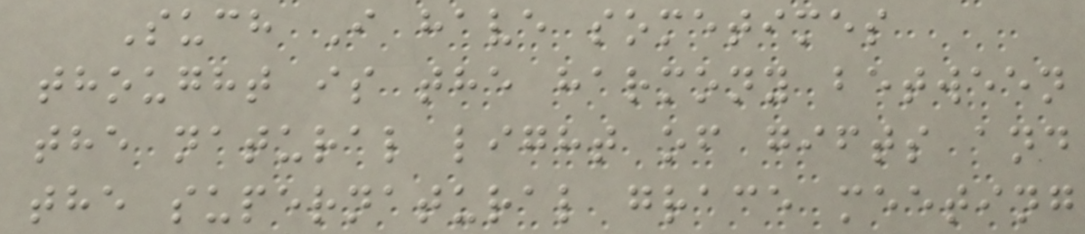Such I have sometimes
thought is the harmony between
the natural light of gifts and
the supernatural grace meeting
